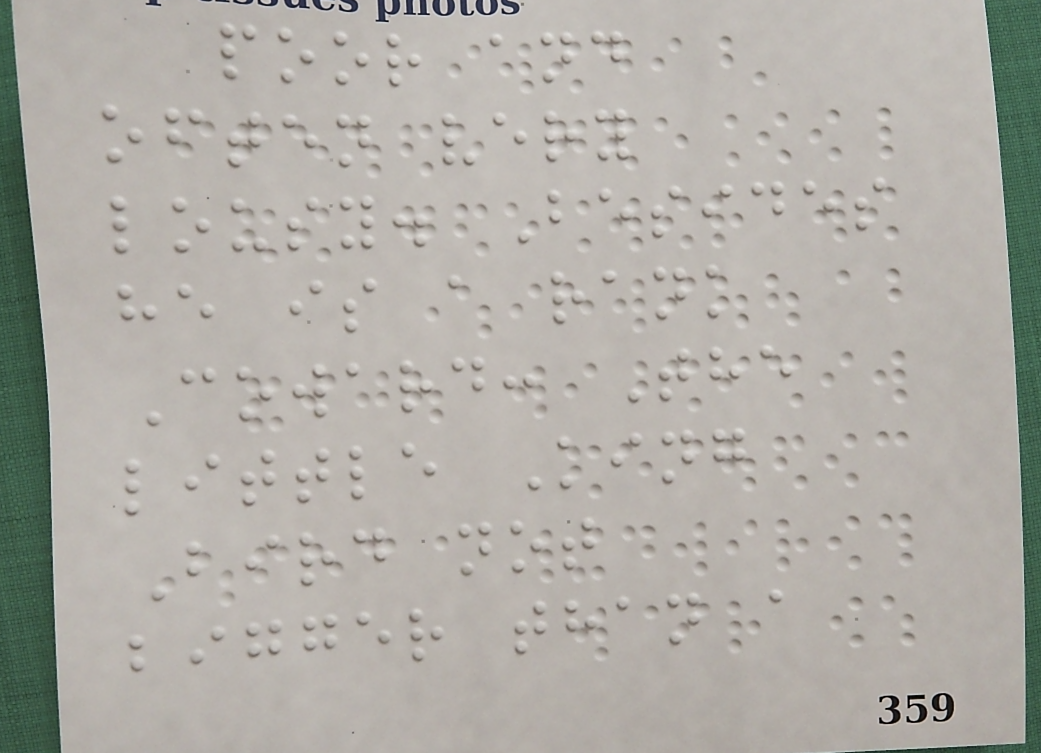poor and
often very
lousy. Besides
he is a rank
Coward: The
little King
Bird not
bigger than a
